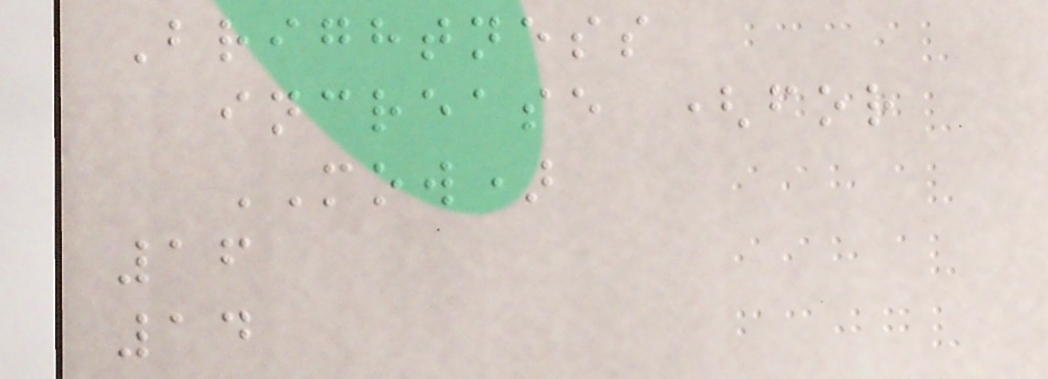Brightness
increase (for
MOW)
16
14
